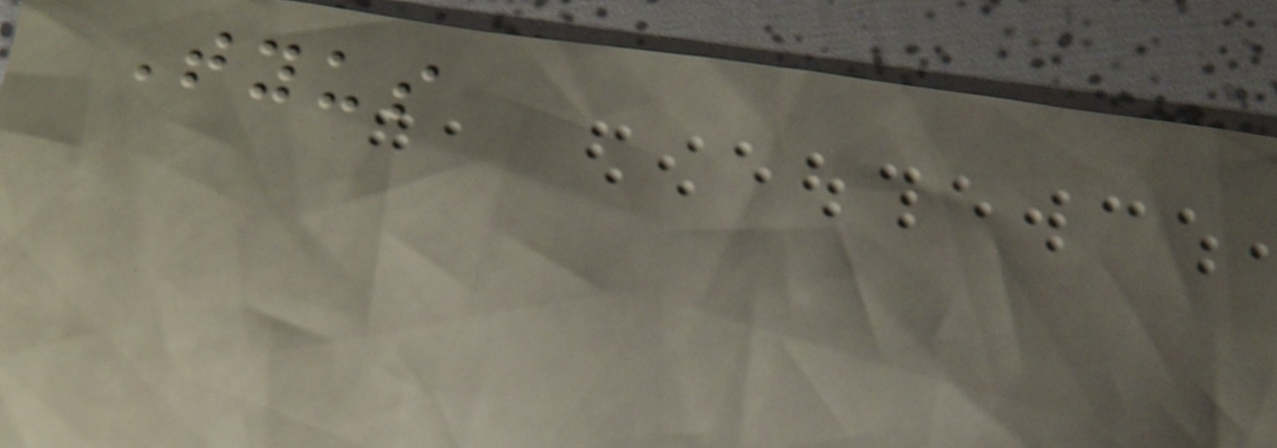Tyus
